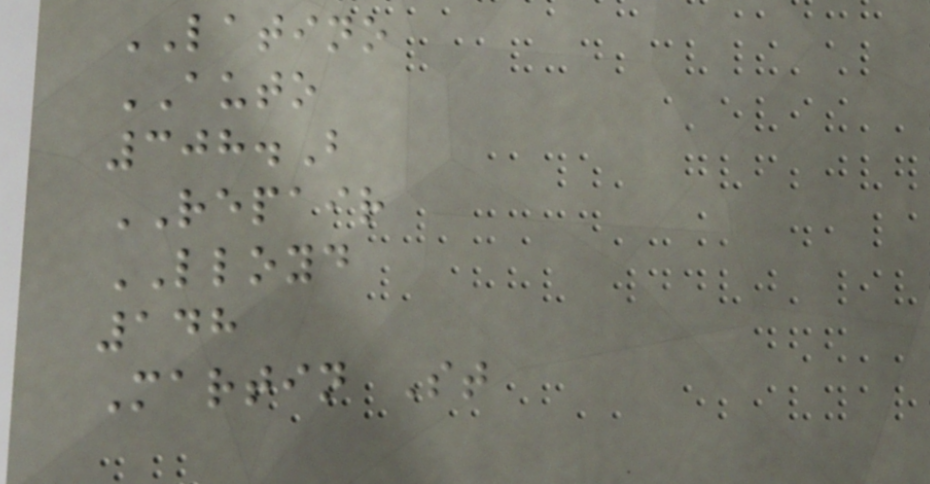LATINO
AUTO
308.B
REPAIR
LLOYD
148
Martin St
